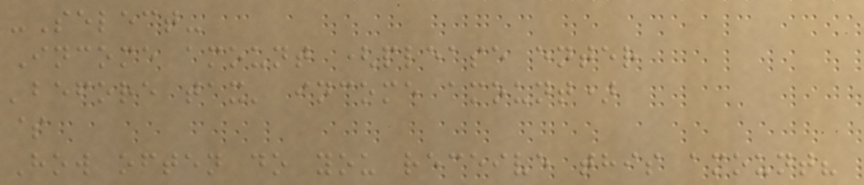-Select-
Income amount (please enter
'before tax' income amount)
$
How often do you receive this amount?
